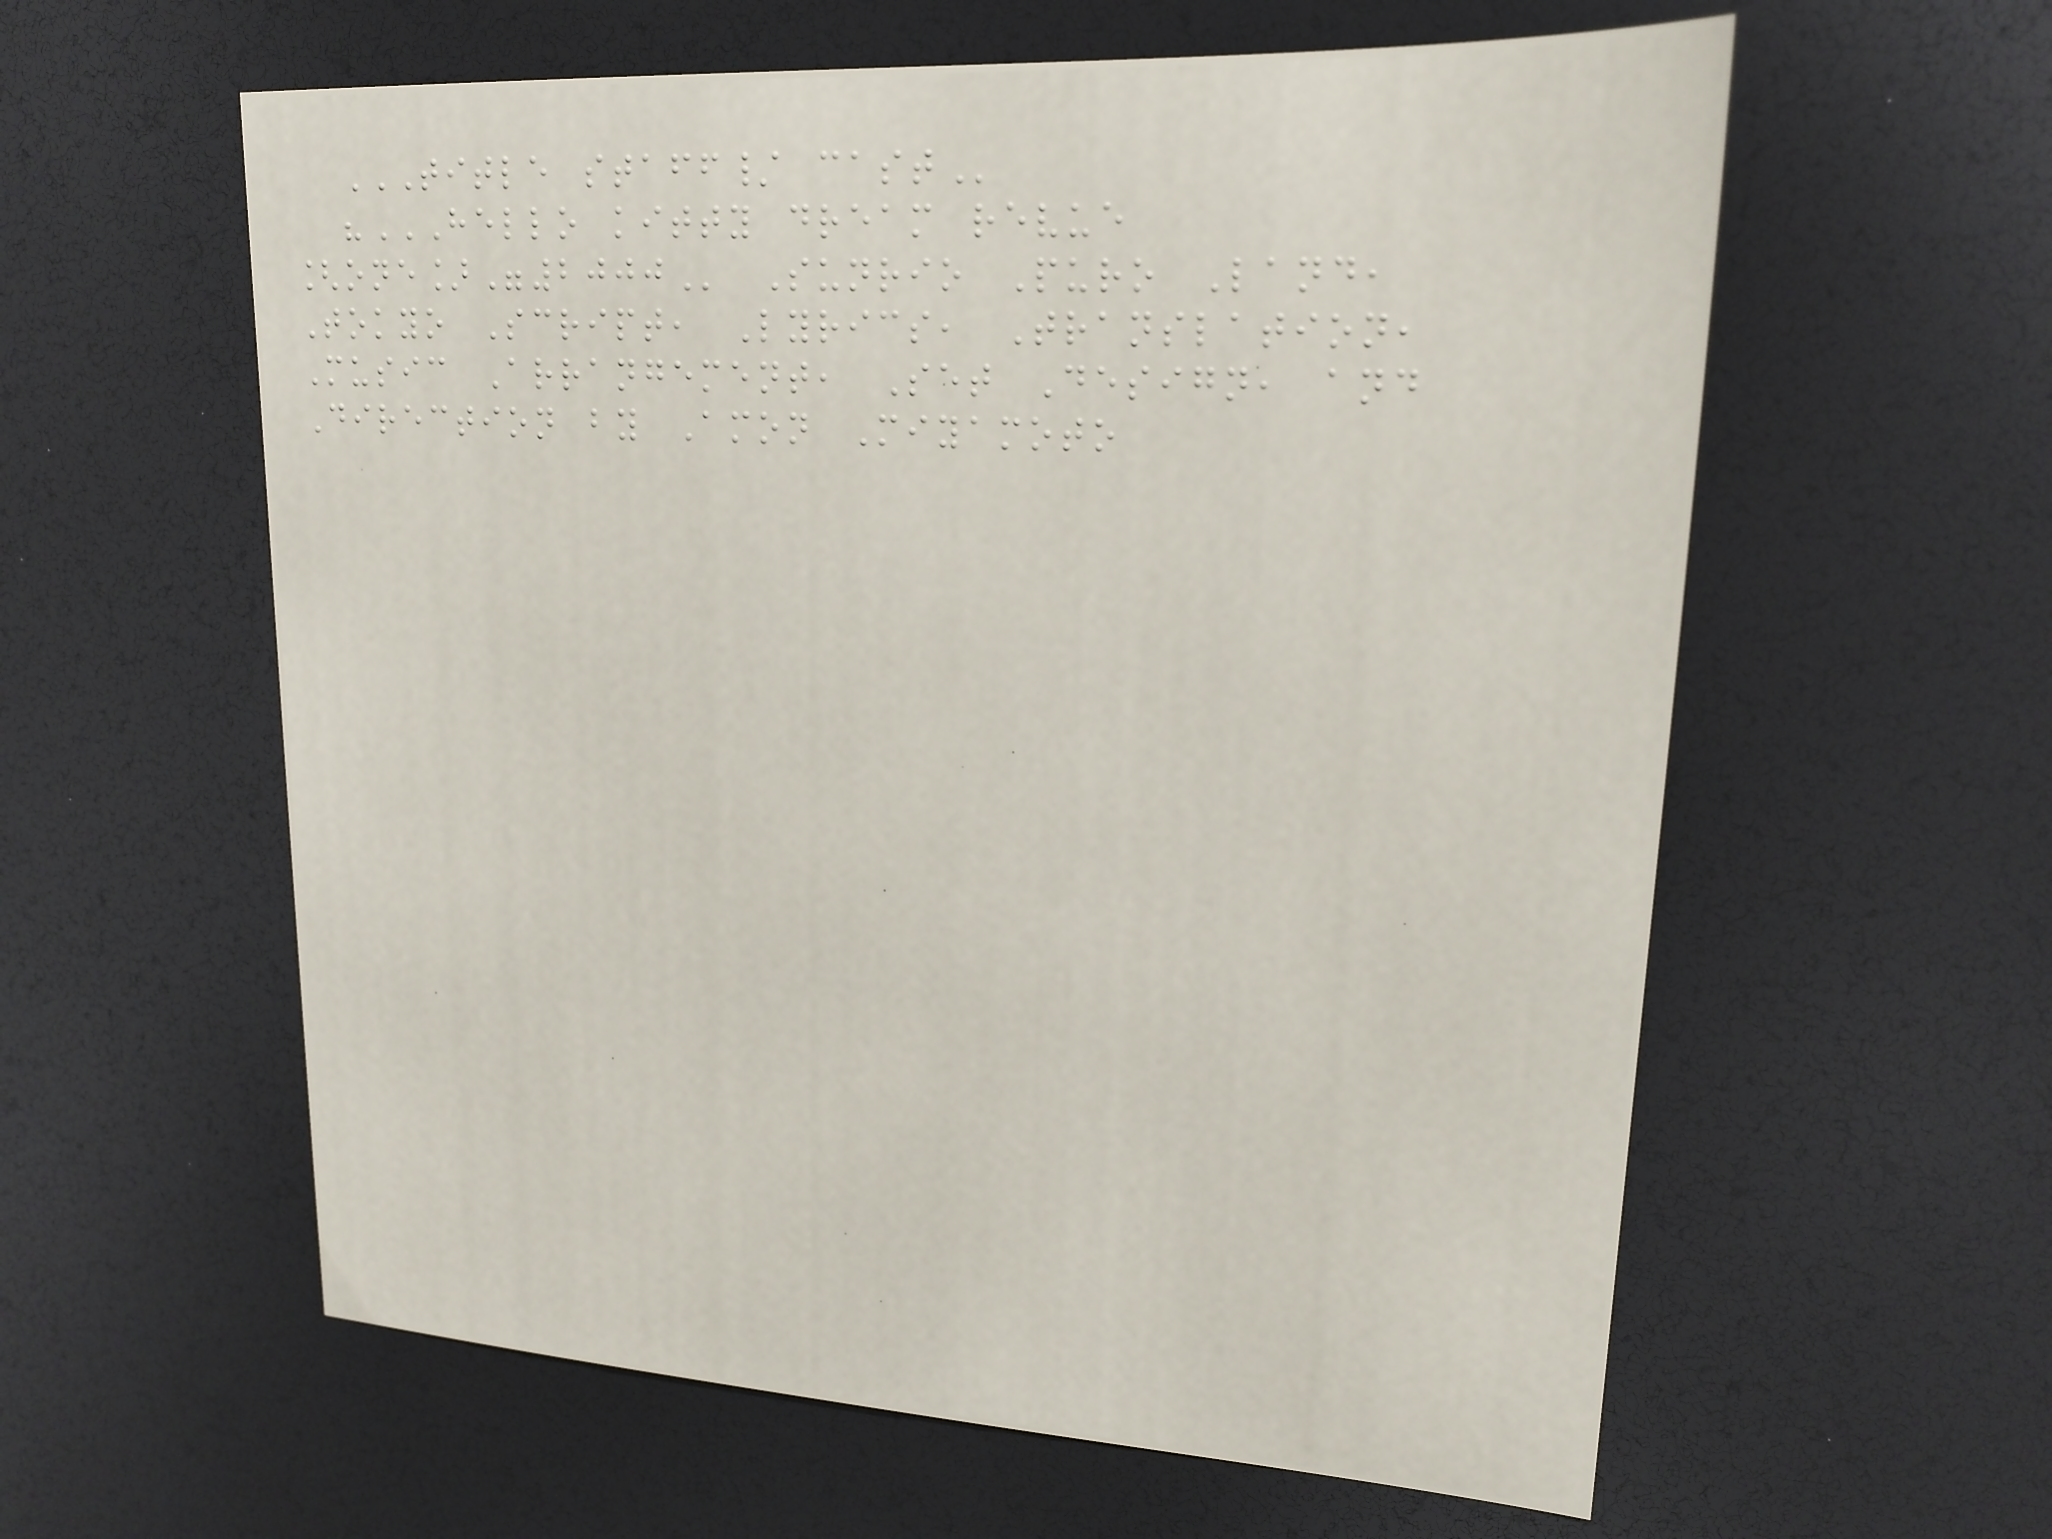TITLE STAFF/ CAST
"HELLO KITTY DREAM REVUE
[ONE]"2000 Sunrio Puro Land,
Tokyo Script, Lyrics, Translation,
Music Arrangement, Set Design, and
Direction by Amon Miyamoto
